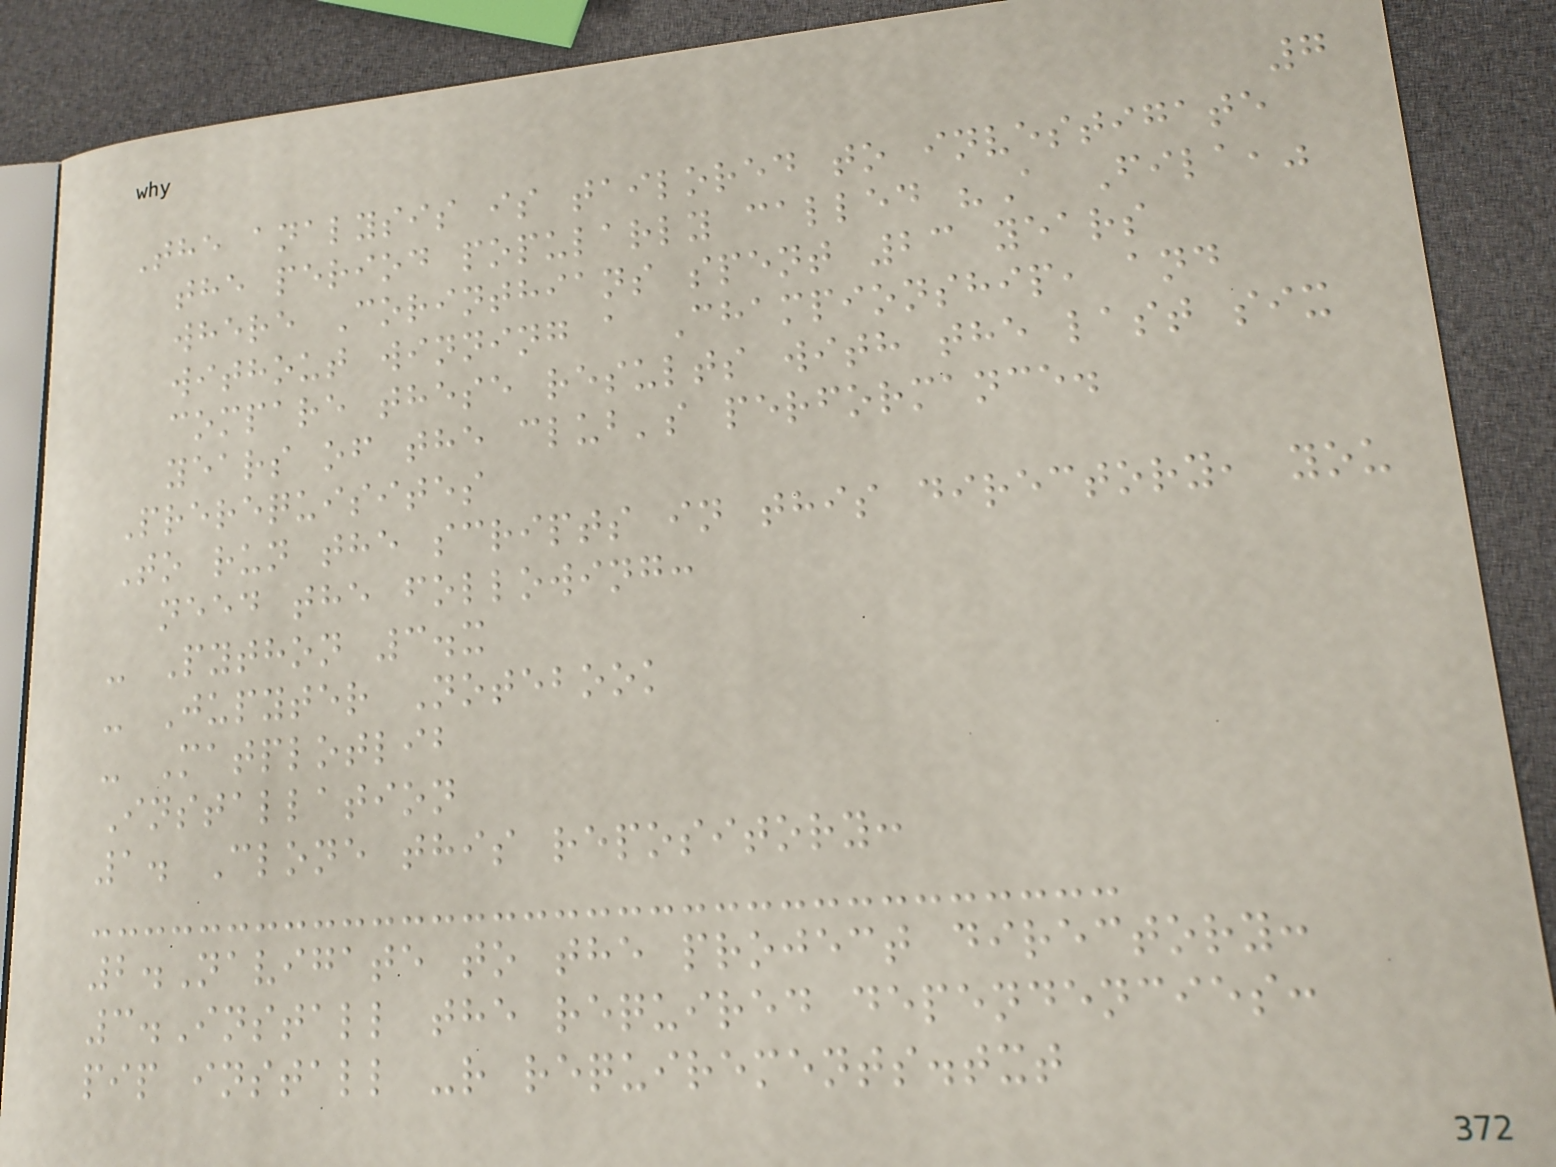7
The analysis is tailored to investigate
the period popularly called "A Fila,"
where Corinthians spent 23 years
without winning a Championship, and
compare these results with the last six
years of the club's performance.
Prerequisites
To run the scripts in this directory, you
need the following:
- Python 3.x
- Jupyter Notebook
- Matplotlib
Installation
1. Clone this repository:
2.Navigate to the project directory:
3.Install the required dependencies:
pip install -r requirements.txt
